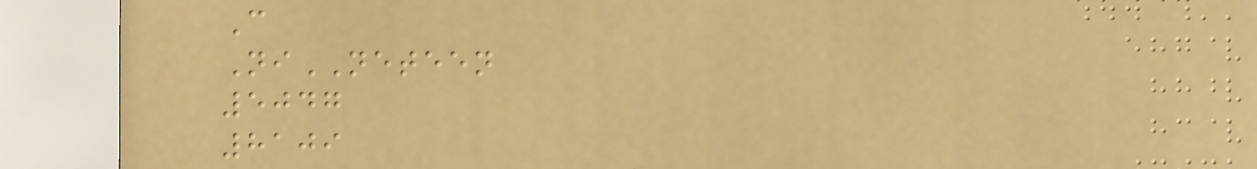C
NiNETEEN
5047
8109
